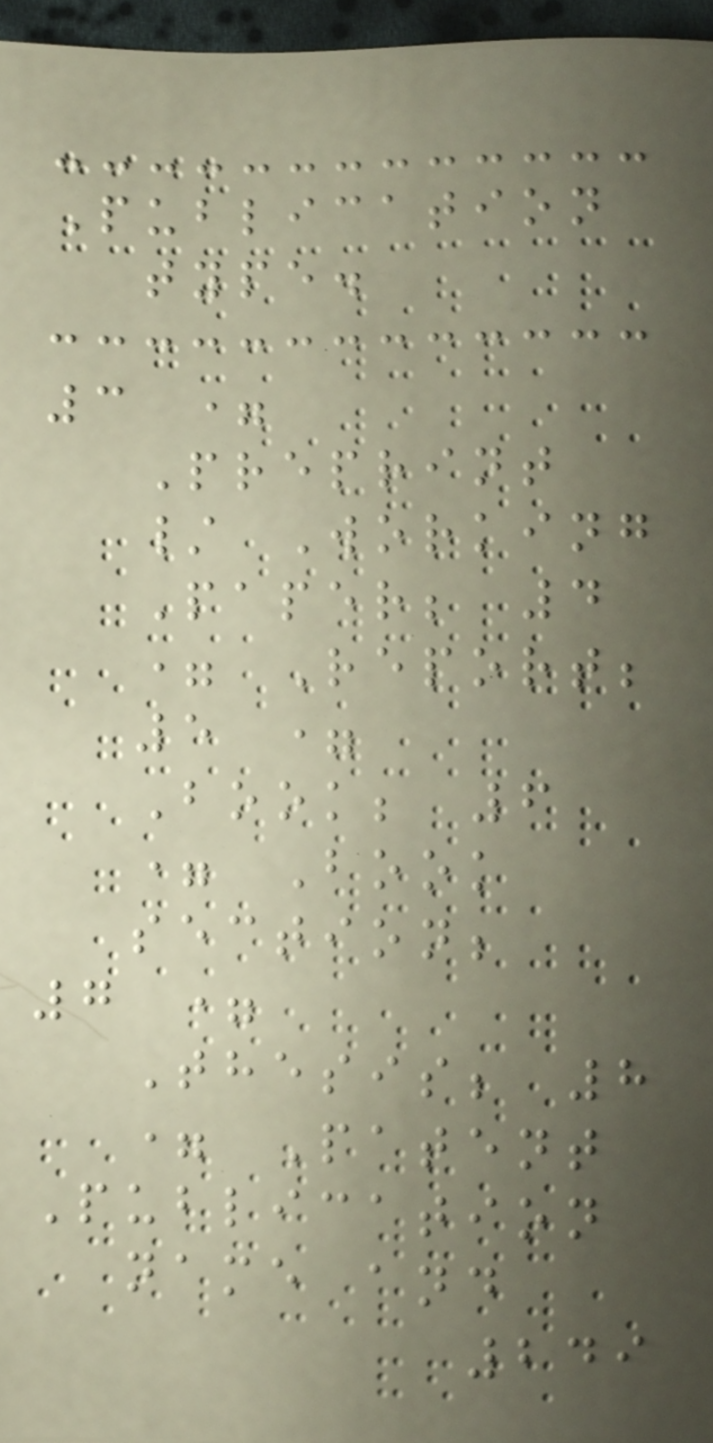Publication
type.
3 =
Preprint
/ Working
Paper; 4
= Report;
5 =
Book; 6
= Book
section;
7 =
Thesis; 8
= Patent
Publication
name and
249
